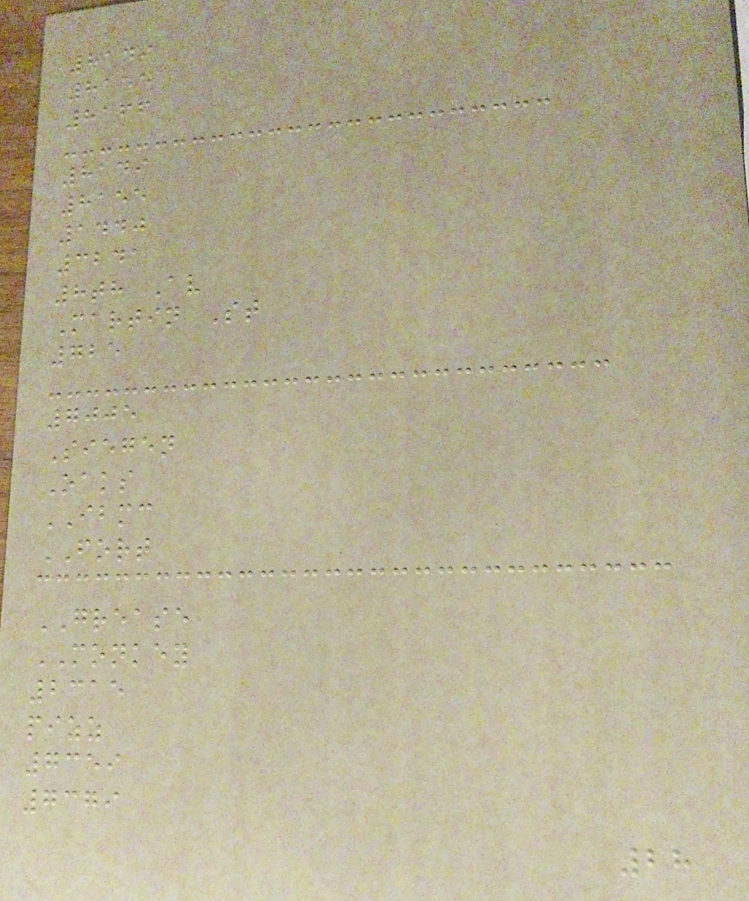8149
8155
8166
8149
8155
1440
3241
8th Av
Martin St
725
7005
Siegen
Oaks
IBMC
FORT
GREASE
MONKEY
2315
pizz
7359
7379
28
